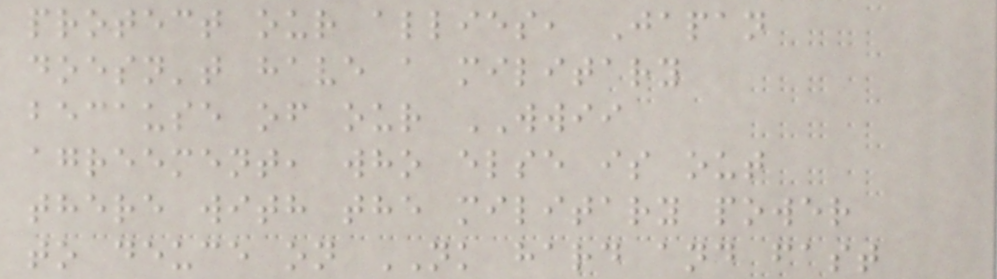protect our allies, Japan
doesn't have a military
because of our WWII
agreement, who else is out
there with the military power
to deuce on NK hard and fast
